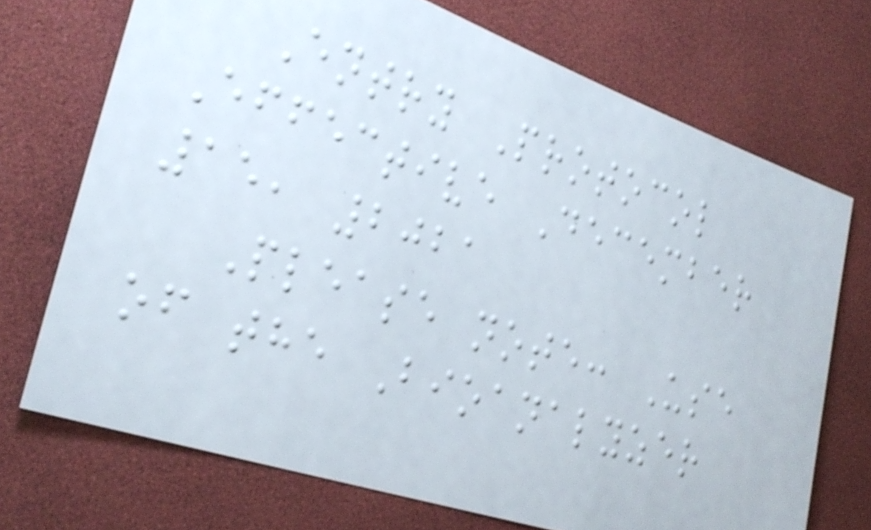Entry Protocol
Effective December
15, 2021
Please note: Use
of the Bioanalyzer
